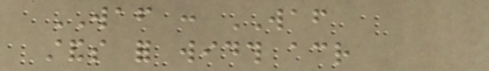WAF : WAF
stands for width across
